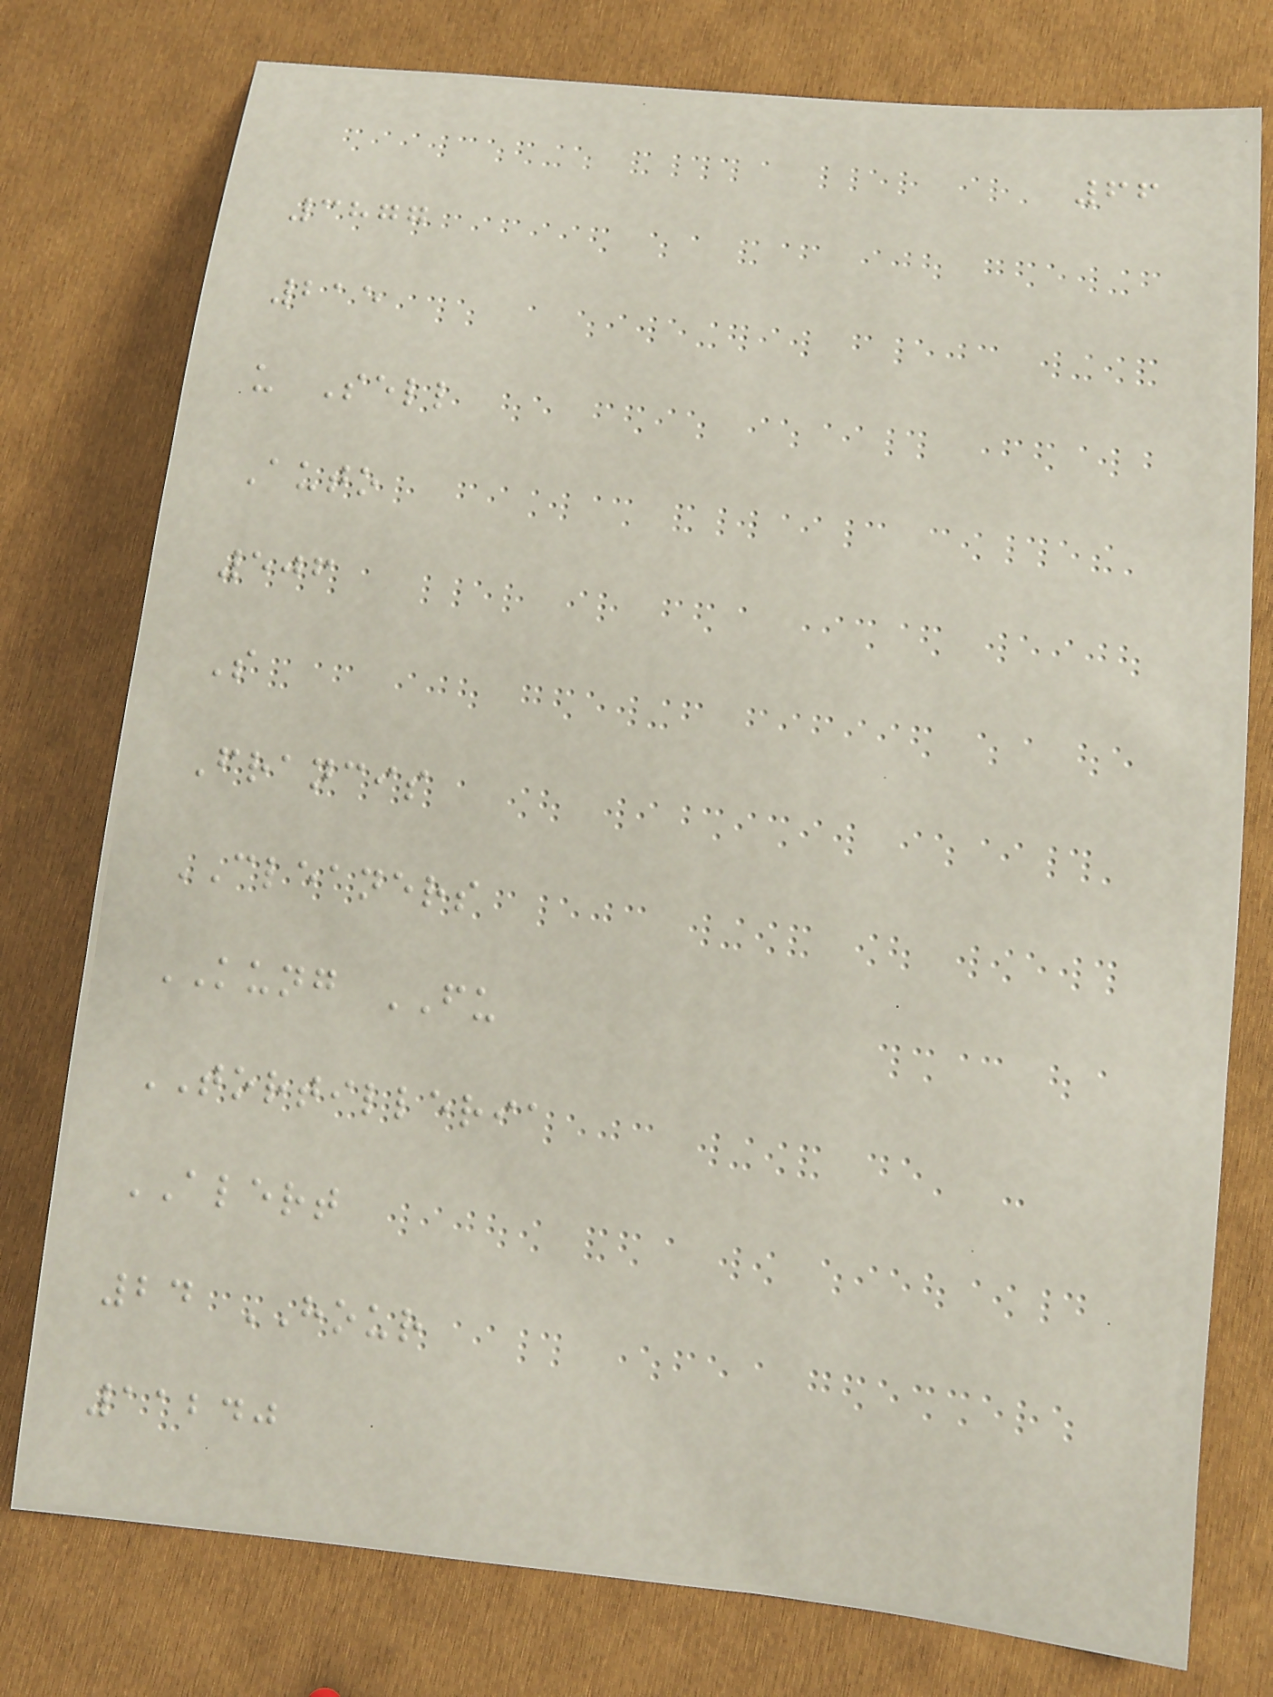66
3877
215
u Sell
Auto
506
S
Francis
CLEANERS
KUNG FU
TORTILLERIA
ALERT
24 HOUR
11240
